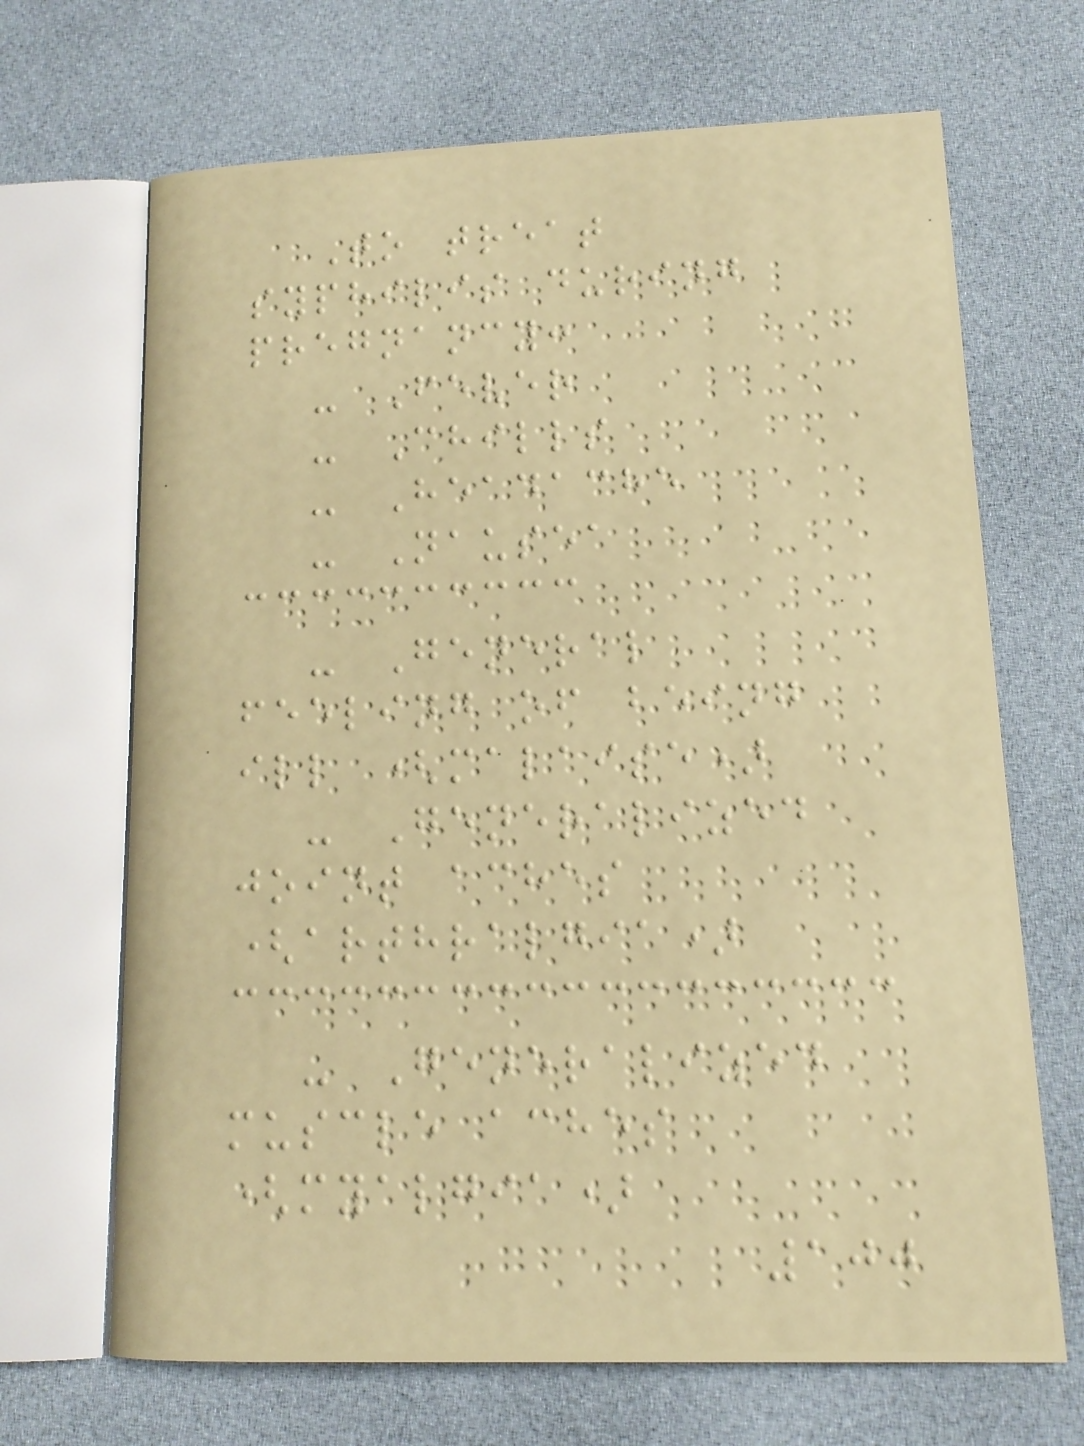To treat
syphilis during
pregnancy:
- Fever
- Chills
- Headache
- Nausea
- General
feeling of being
ill (malaise)
- Generalized
joint aches
(arthralgia)
- Generalized
muscle aches
(myalgia)
100
